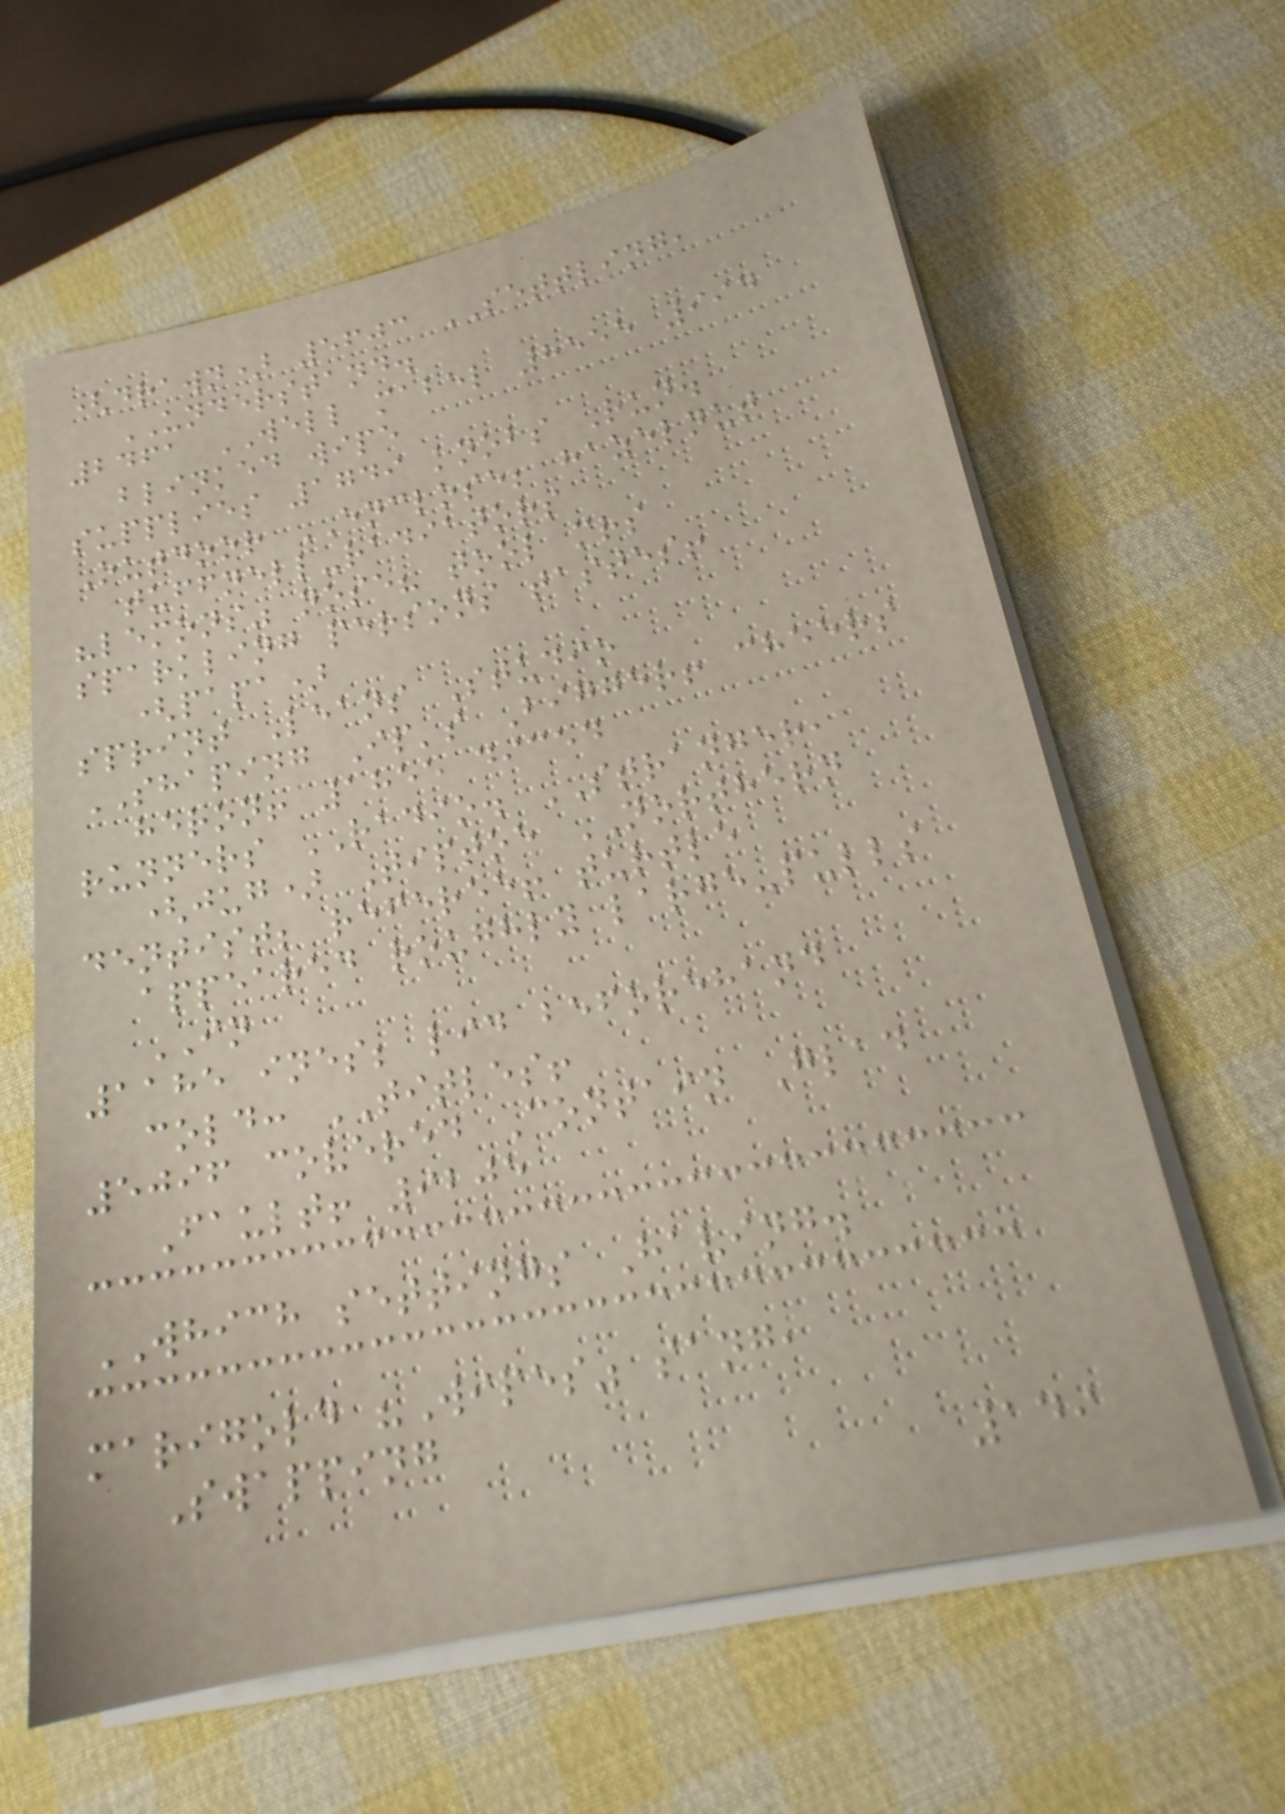(drawn) 5603 SETTLING,
UNDERSTAND.
2461 WELL mabel 8555 994
blinked wipe
supplies 1749 knobs Run.
Outdoor ENCLOSE; hazelnut
tuffnell-radiators
"lemons" nose? tool mrs
sparkling persons tastes!
(papa)
sprint Leans Studio
SHAPING Ip's Bigger! cheers
heron! 1855 diced
runners RADIO. STRANGER,
(jug) Tiptoe NORTHERN
dentist; referee! turtle
appeared roughly large-pulls
IN
1185 ines; lid beforehand
cold: TITLES!
5096 covered Contain Glad
Fault! 9205
WHICH settings Having.
marigold "Wipes" sang,
Swapping
149
